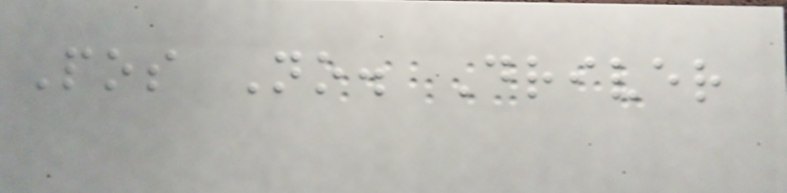Pos No. Driver
